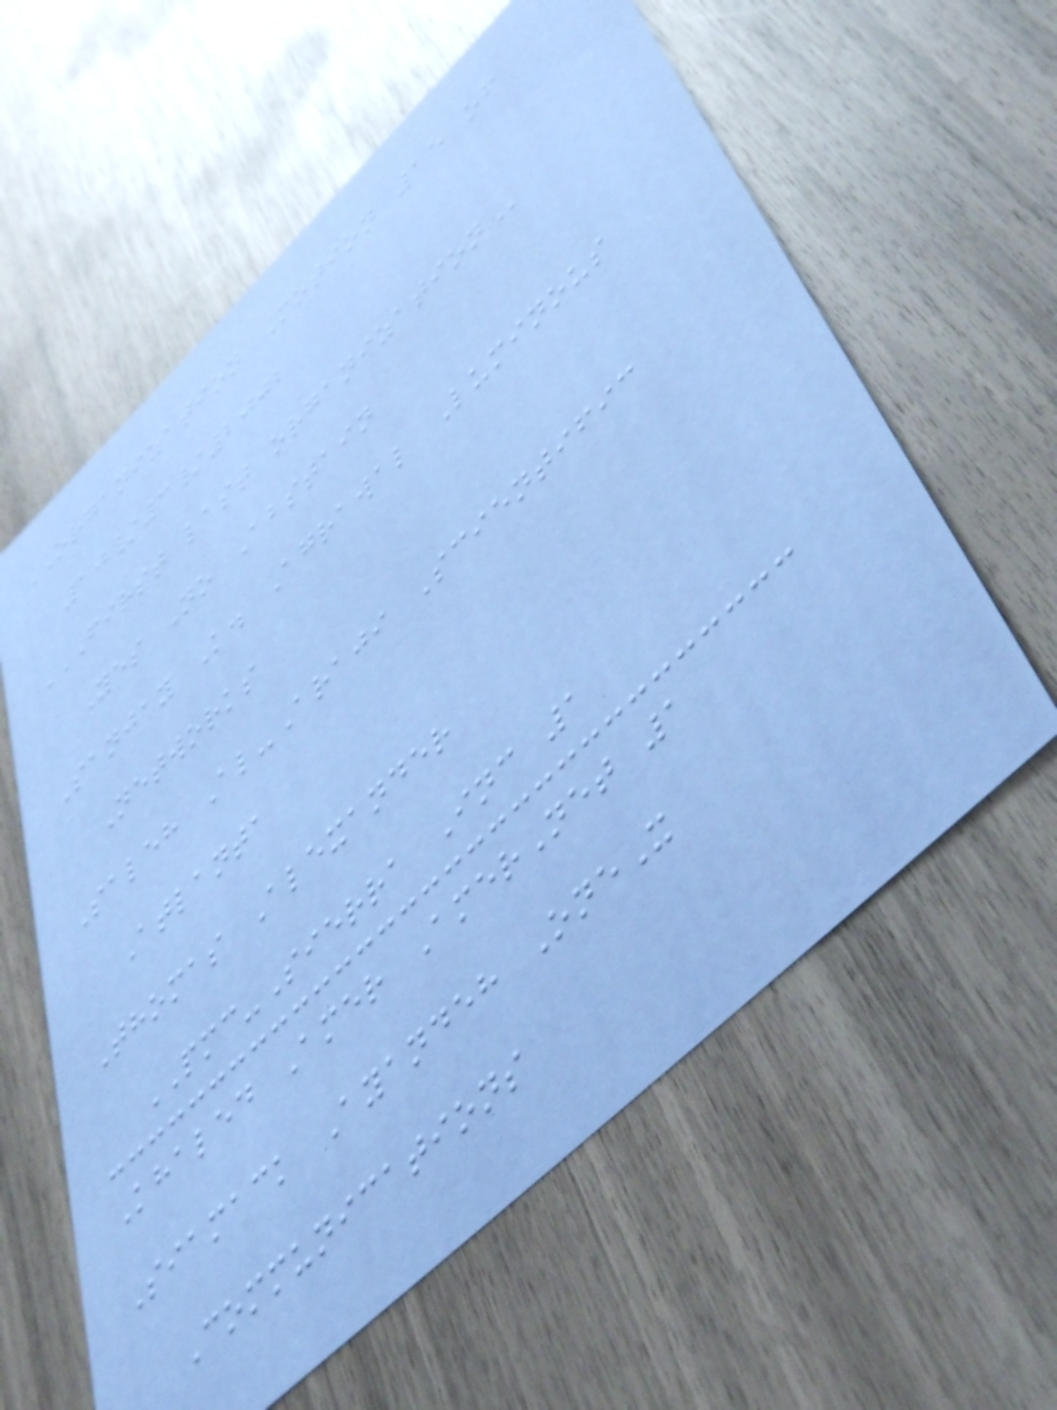ORGANIZATION Motion 15 of
10/3/2002
FIRST LAST ORGANIZATION
Yes No Abstain
Sanjay K. Agrawal Luminous
Networks
Saleh Al-Araji Scientific
Atlanta
Thomas Alexander
PMC-Sierra Inc 1
Khaled Amer AmerNet 1
Siamack Ayandeh OneX
Communications
